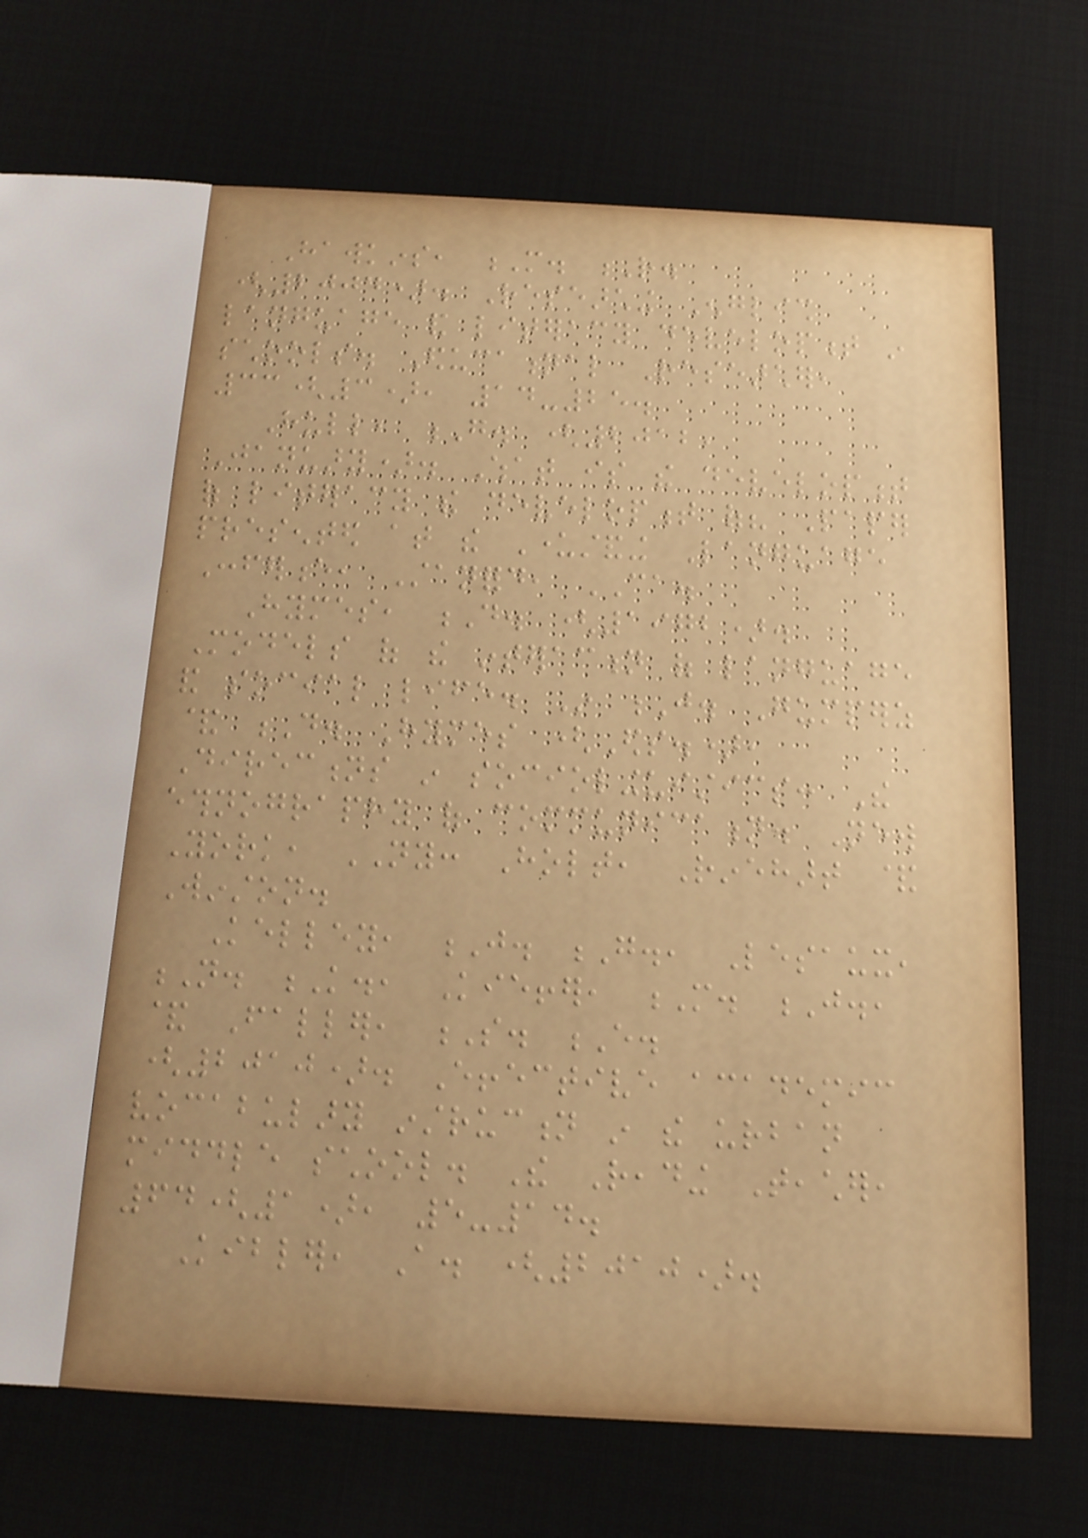Hawkins, M. R.
(2004). Researching English
language and literacy development in
schools. Educational Researcher,
33(3), 14-25.
Hull, G. (2012,
January). What is the development
of literacy the development of? Paper
presented at the Understanding Language
Conference, Stanford, CA.
Hymes, D. (1972).
Models of the interaction of language
and social life. In J. Gumperz
& D. Hymes (Eds.),
Directions in sociolinguistics: The
ethnography of communication. New
York, NY: Holt, Rinehart &
Winston.
Kelley, J. G., Lesaux,
N. K., Kieffer, M. J.,
& Faller, S. E.
(2010). Effective academic
vocabulary instruction in the urban
middle school. The Reading Teacher,
64(1), 5-14.
Kibler, A. (2010).
